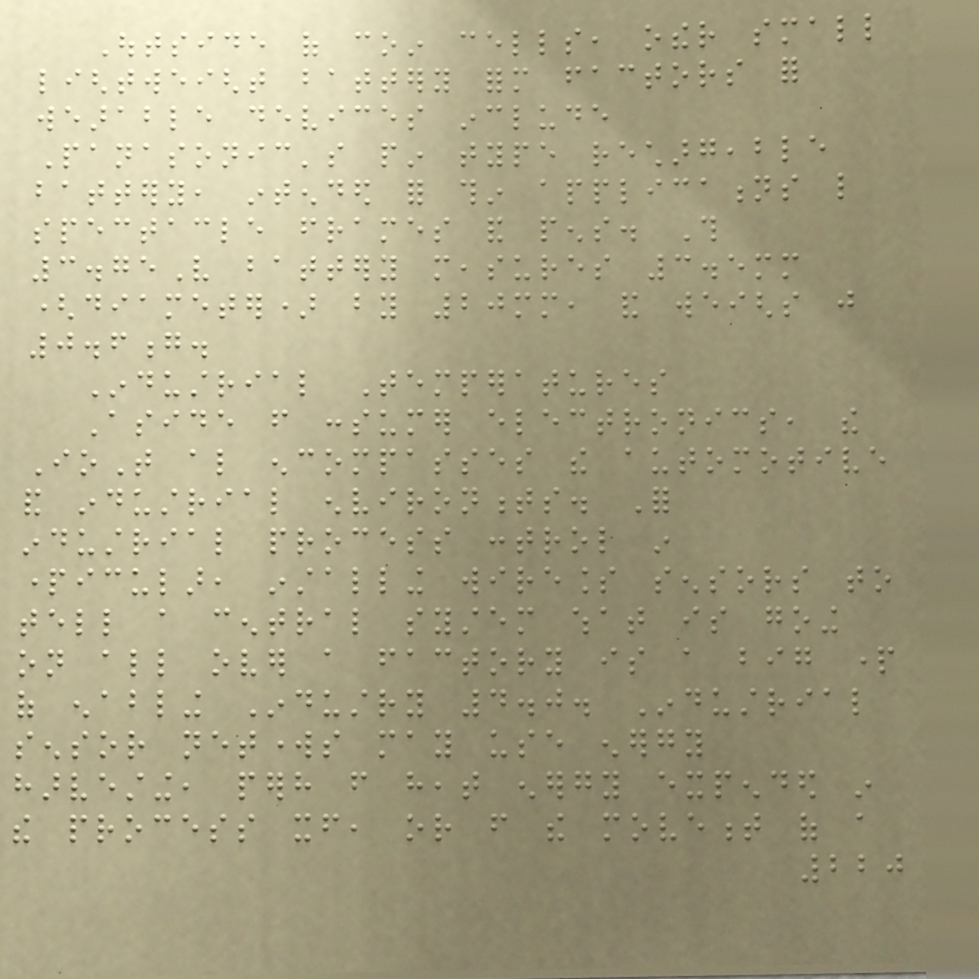Outside of coin cells, other small
lightweight battery form factors for
wearable devices include
Panasonic's pin type rechargeable
battery, intended for thin applications like
spectacle frames and pens. This
3.75V battery measures 3.5mm
(diameter) by 20mm, and weighs just
0.6g.
Industrial Temperatures
Aside from consumer electronics, the
IoT also encompasses the automotive
and industrial environments. For
industrial process control in
particular, installing wireless sensors to
tell a central system what is going
on all over a factory is a big part
of enabling Industry 4.0. Industrial
sensor networks may use energy
harvesting, perhaps from heat energy expended in
the process itself, or from the movement of a
220
